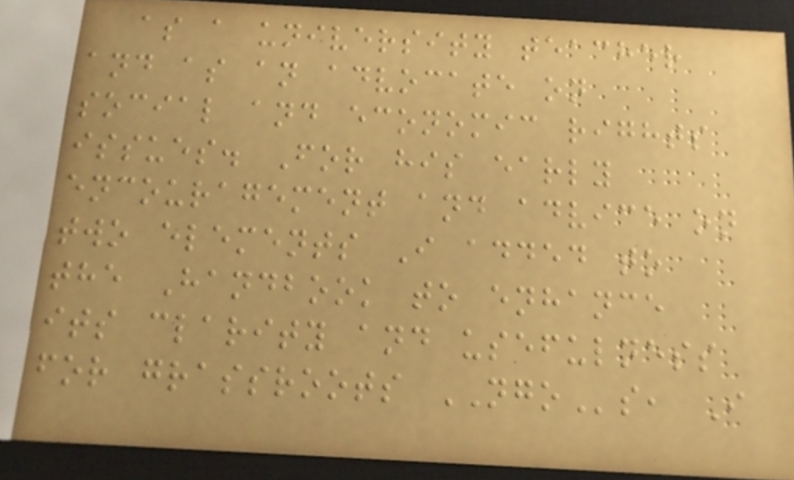as a university teacher
and as an advocate on
social and economic rights
issues. For his early
encouragement and advice on
two elements I added to
the Handbook to enhance
its clarity and usefulness
for grassroots NGOs, I
